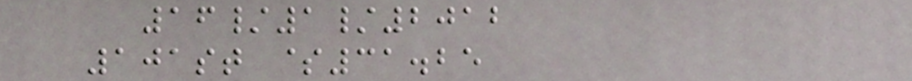16/1/2012
101st $31.25
